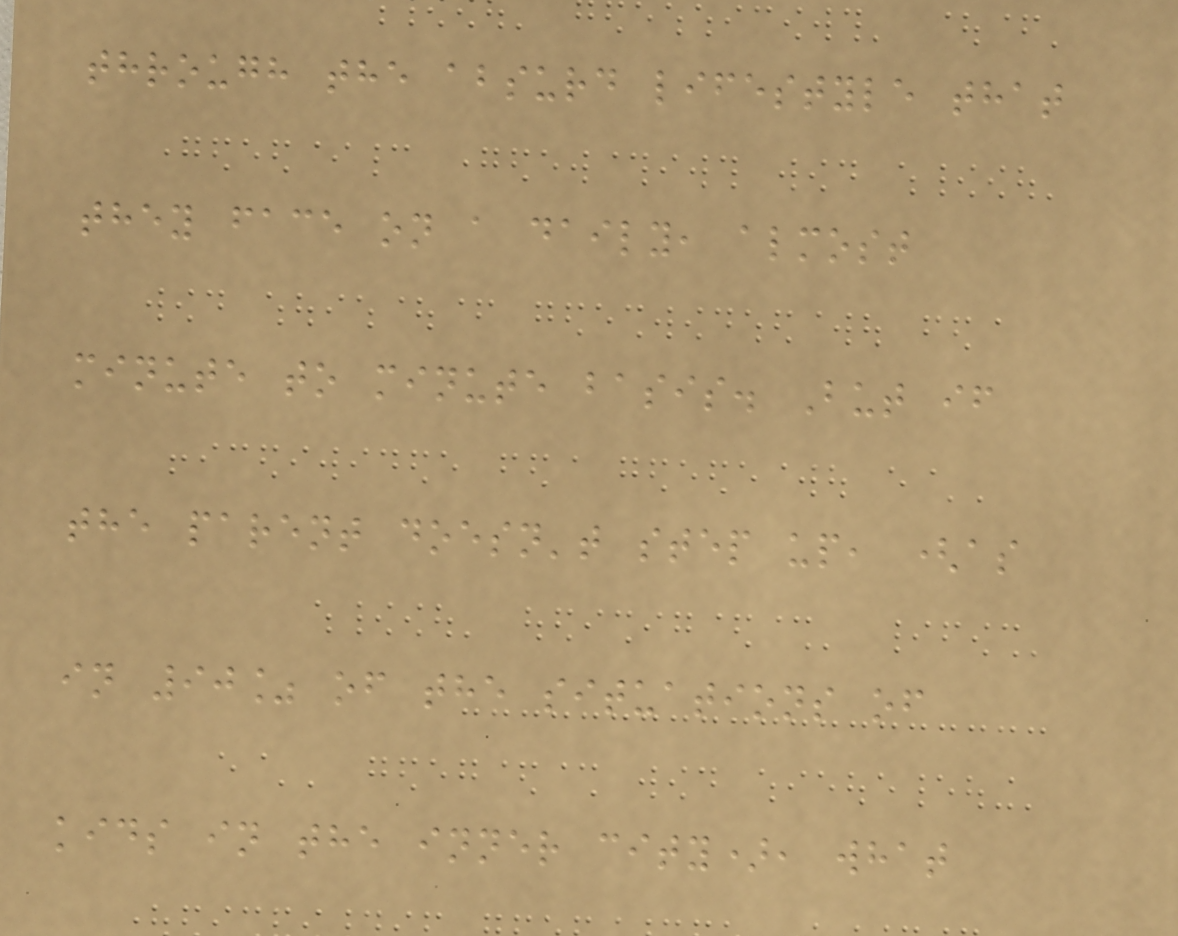through the absurd lifestyle that
they face on a daily, almost
minute to minute basis. But if
the parent doesn't step up, (as
in 90% of the situations of
kids in the inner city), what
